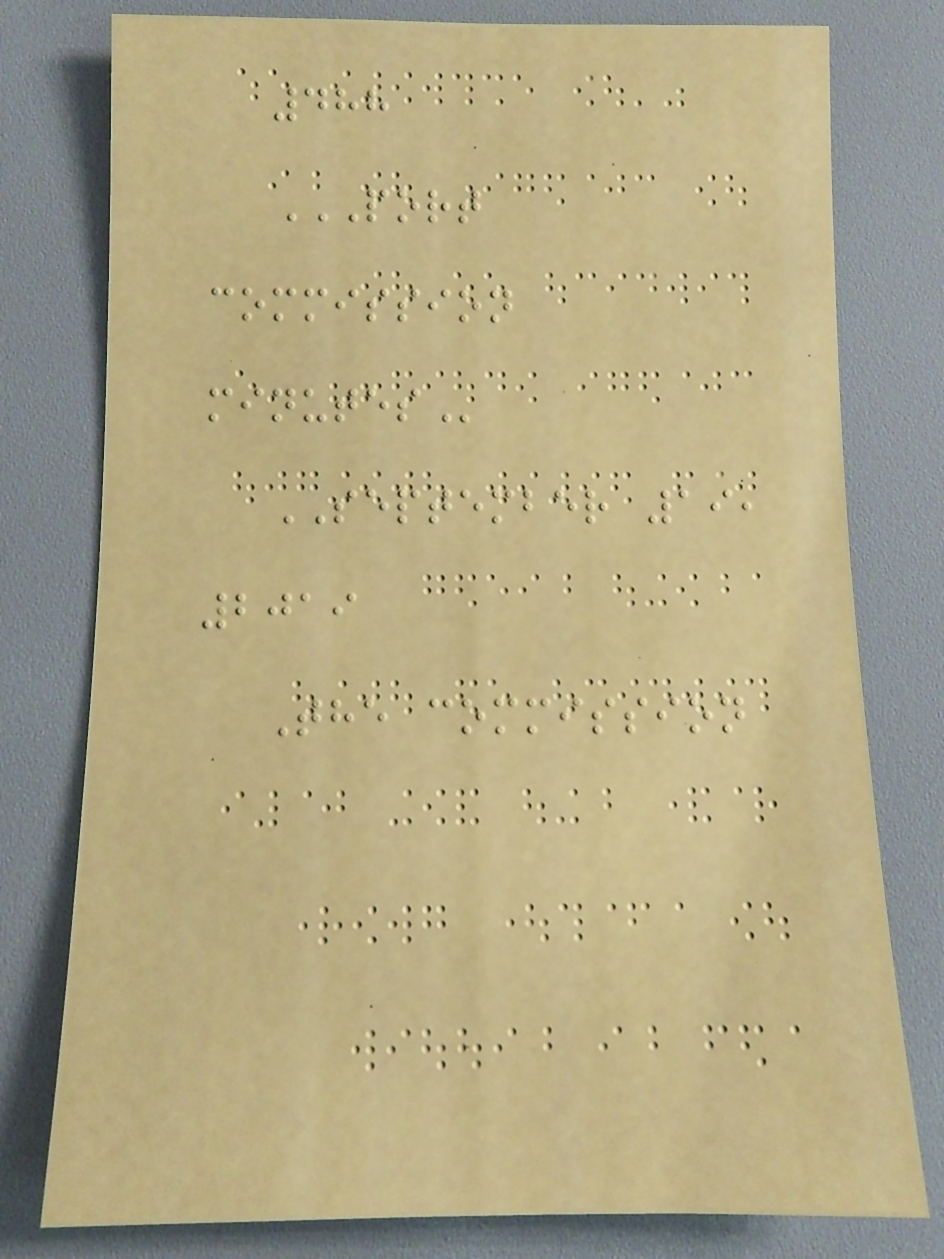488
PORT
COMMISSION
MINUTES
SEPTEMBER 19,
2019
The commission
